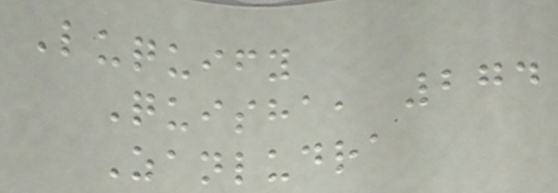Luquify
Quisha, 274
Zanludra
